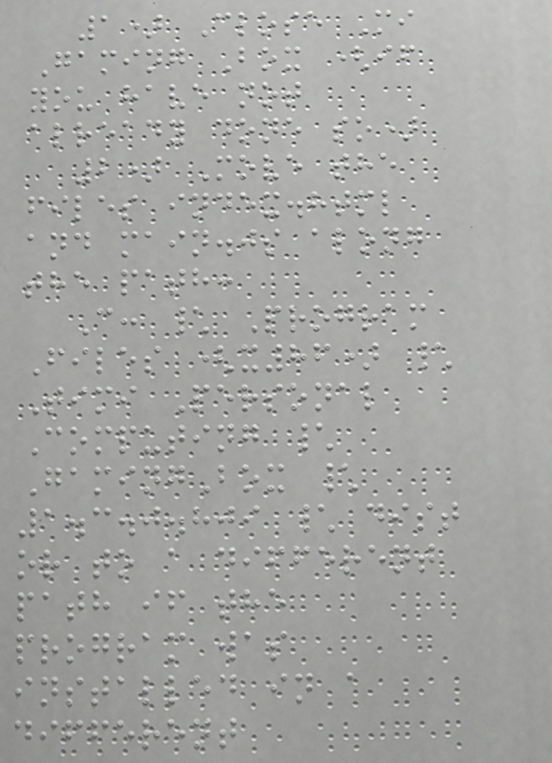1) Close Mi
Gaming Box (if
you have not
already done so)
2) Move the
files index.html
and main.js along
the path:
C: \ Program
Files (x86) \
Timi Personal
Computing \
GamingBox \
1.3.0.809 \ dist
or to a different
path if the
program was
installed in a
different
